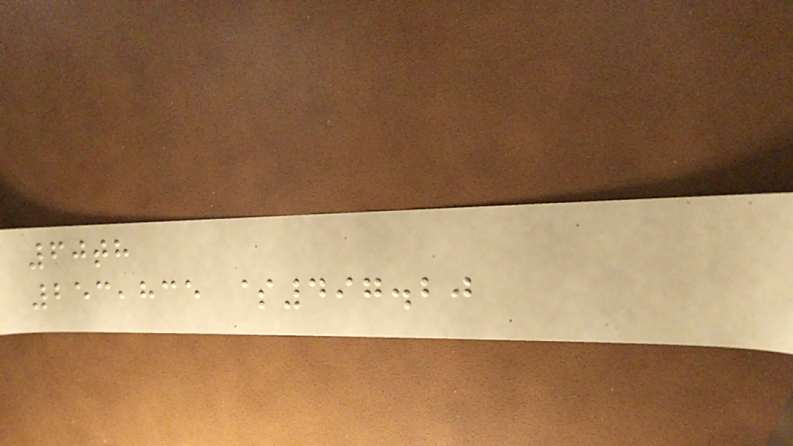60th
253,835 $497.20
